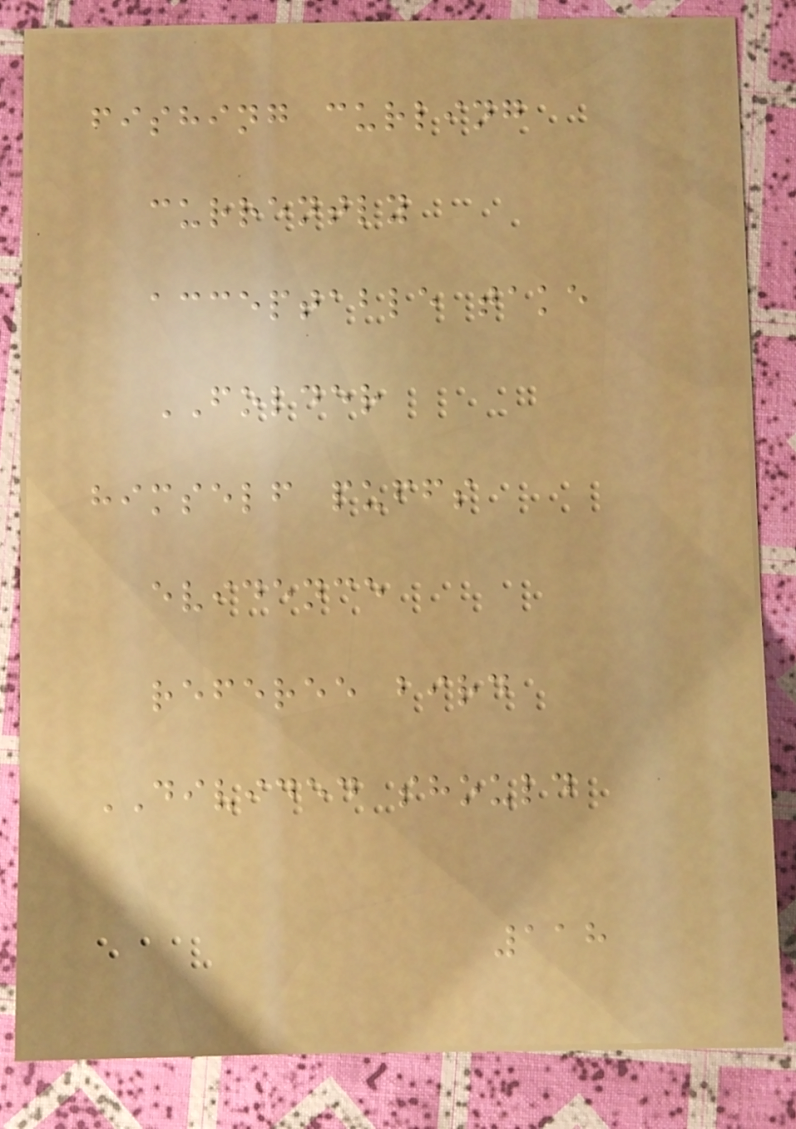fishing curling
currently
acceptable take
FOLDER
himself puffs
evidence
referee bird
DIVIDED should
118
